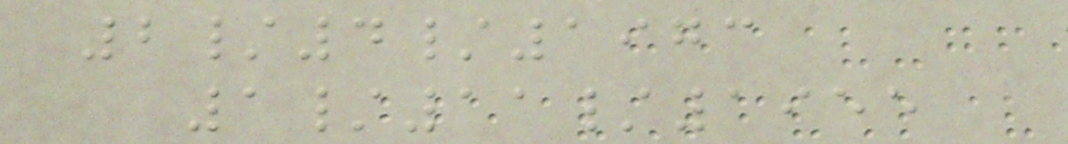2/4/1973
1/11/1955
